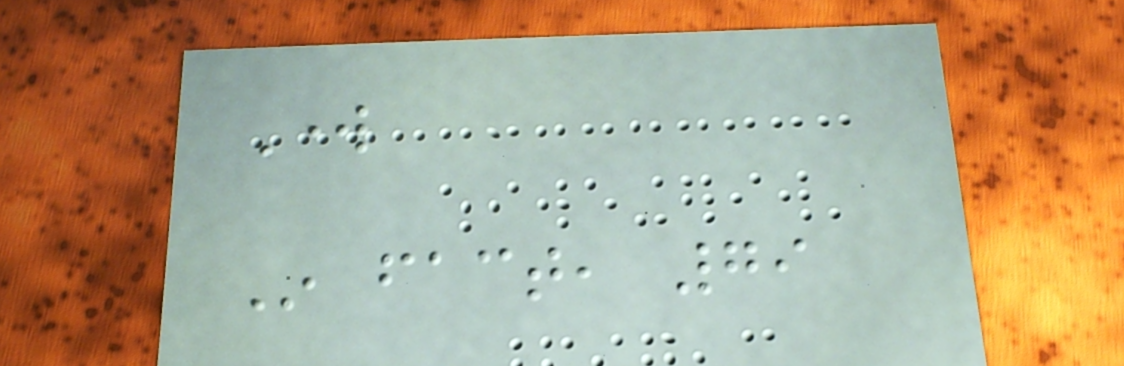Work
In fact, 79
